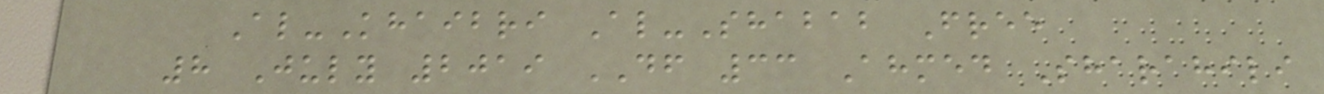Al-Khaibri Al-Shabab Free
8 July 2019 DF 33 Ahmed Sharahili
